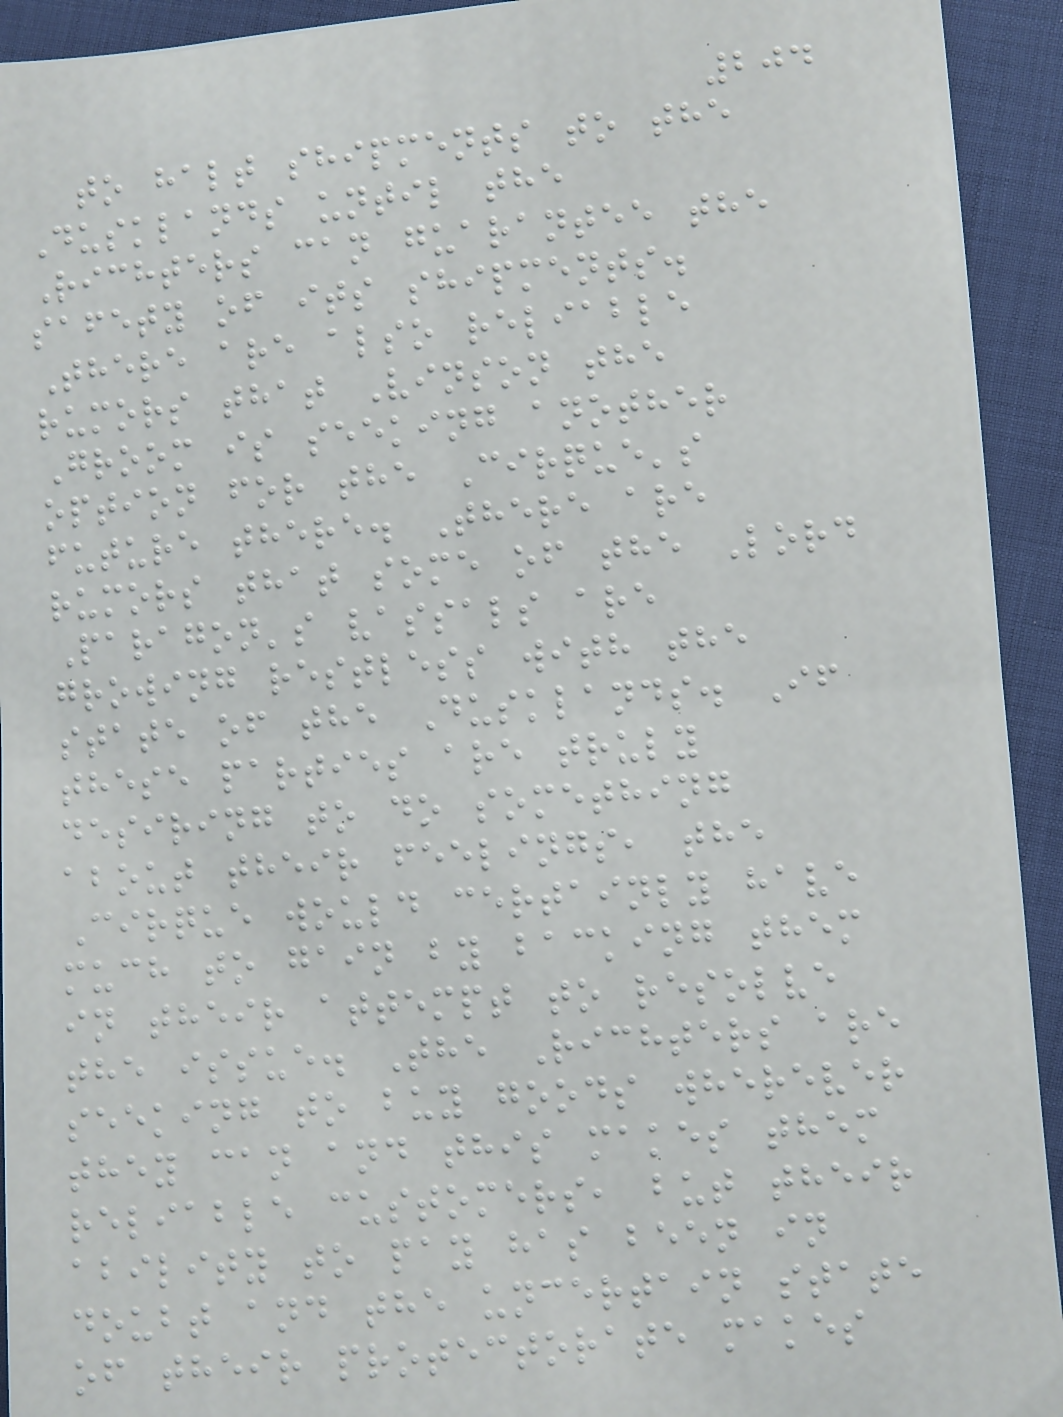204
to halt shipments to the
Dusklands until the
Richters can guarantee the
safety of its shipments.
There are also reliable
rumors that Vinson the
Groom is seeking another
option for the Cirque's
future there. There are
rumors that some of the Lord
Paragon's vassals are
growing restless with the
state of the Dusklands. If
these parties are truly
desiring to do something
about their feelings, the
Cirque would certainly have
much to gain by backing them
in their attempt to resolve
the issue. The Richters are
seeking to buy goods wherever
they can and this makes them
reliable customers, but their
ability to pay has been in
doubt and the uncertain state
of their protectorate makes
